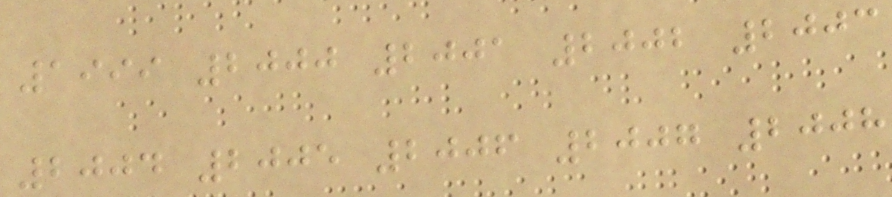1999 2000 2001 2002 2003
2004 2005 2006 2007 2008
